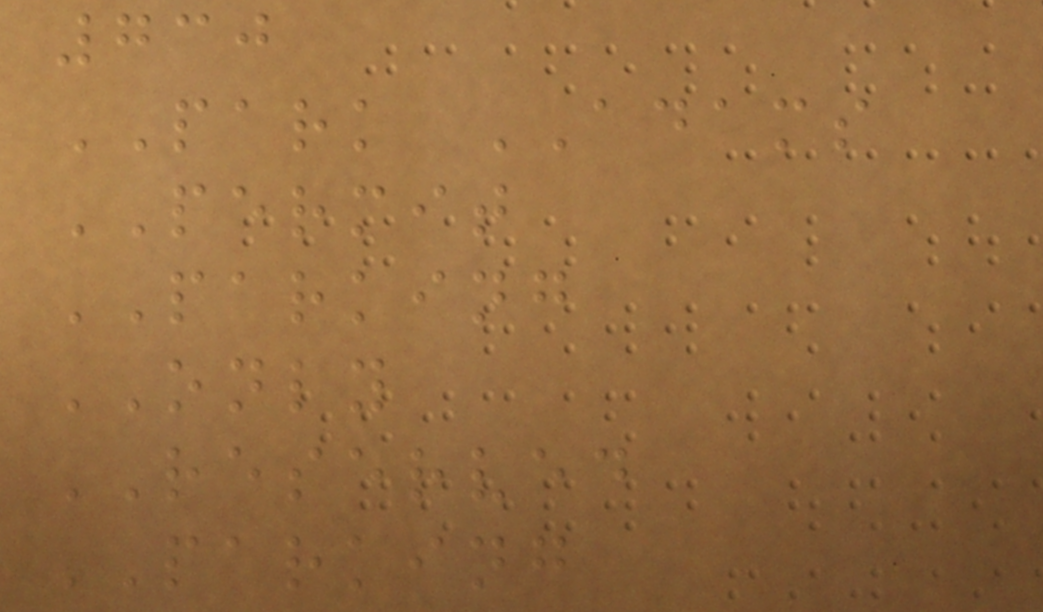730
PARK ADAMS
PERMIT
PARKING
ONLY
RESERVED
PARKING
